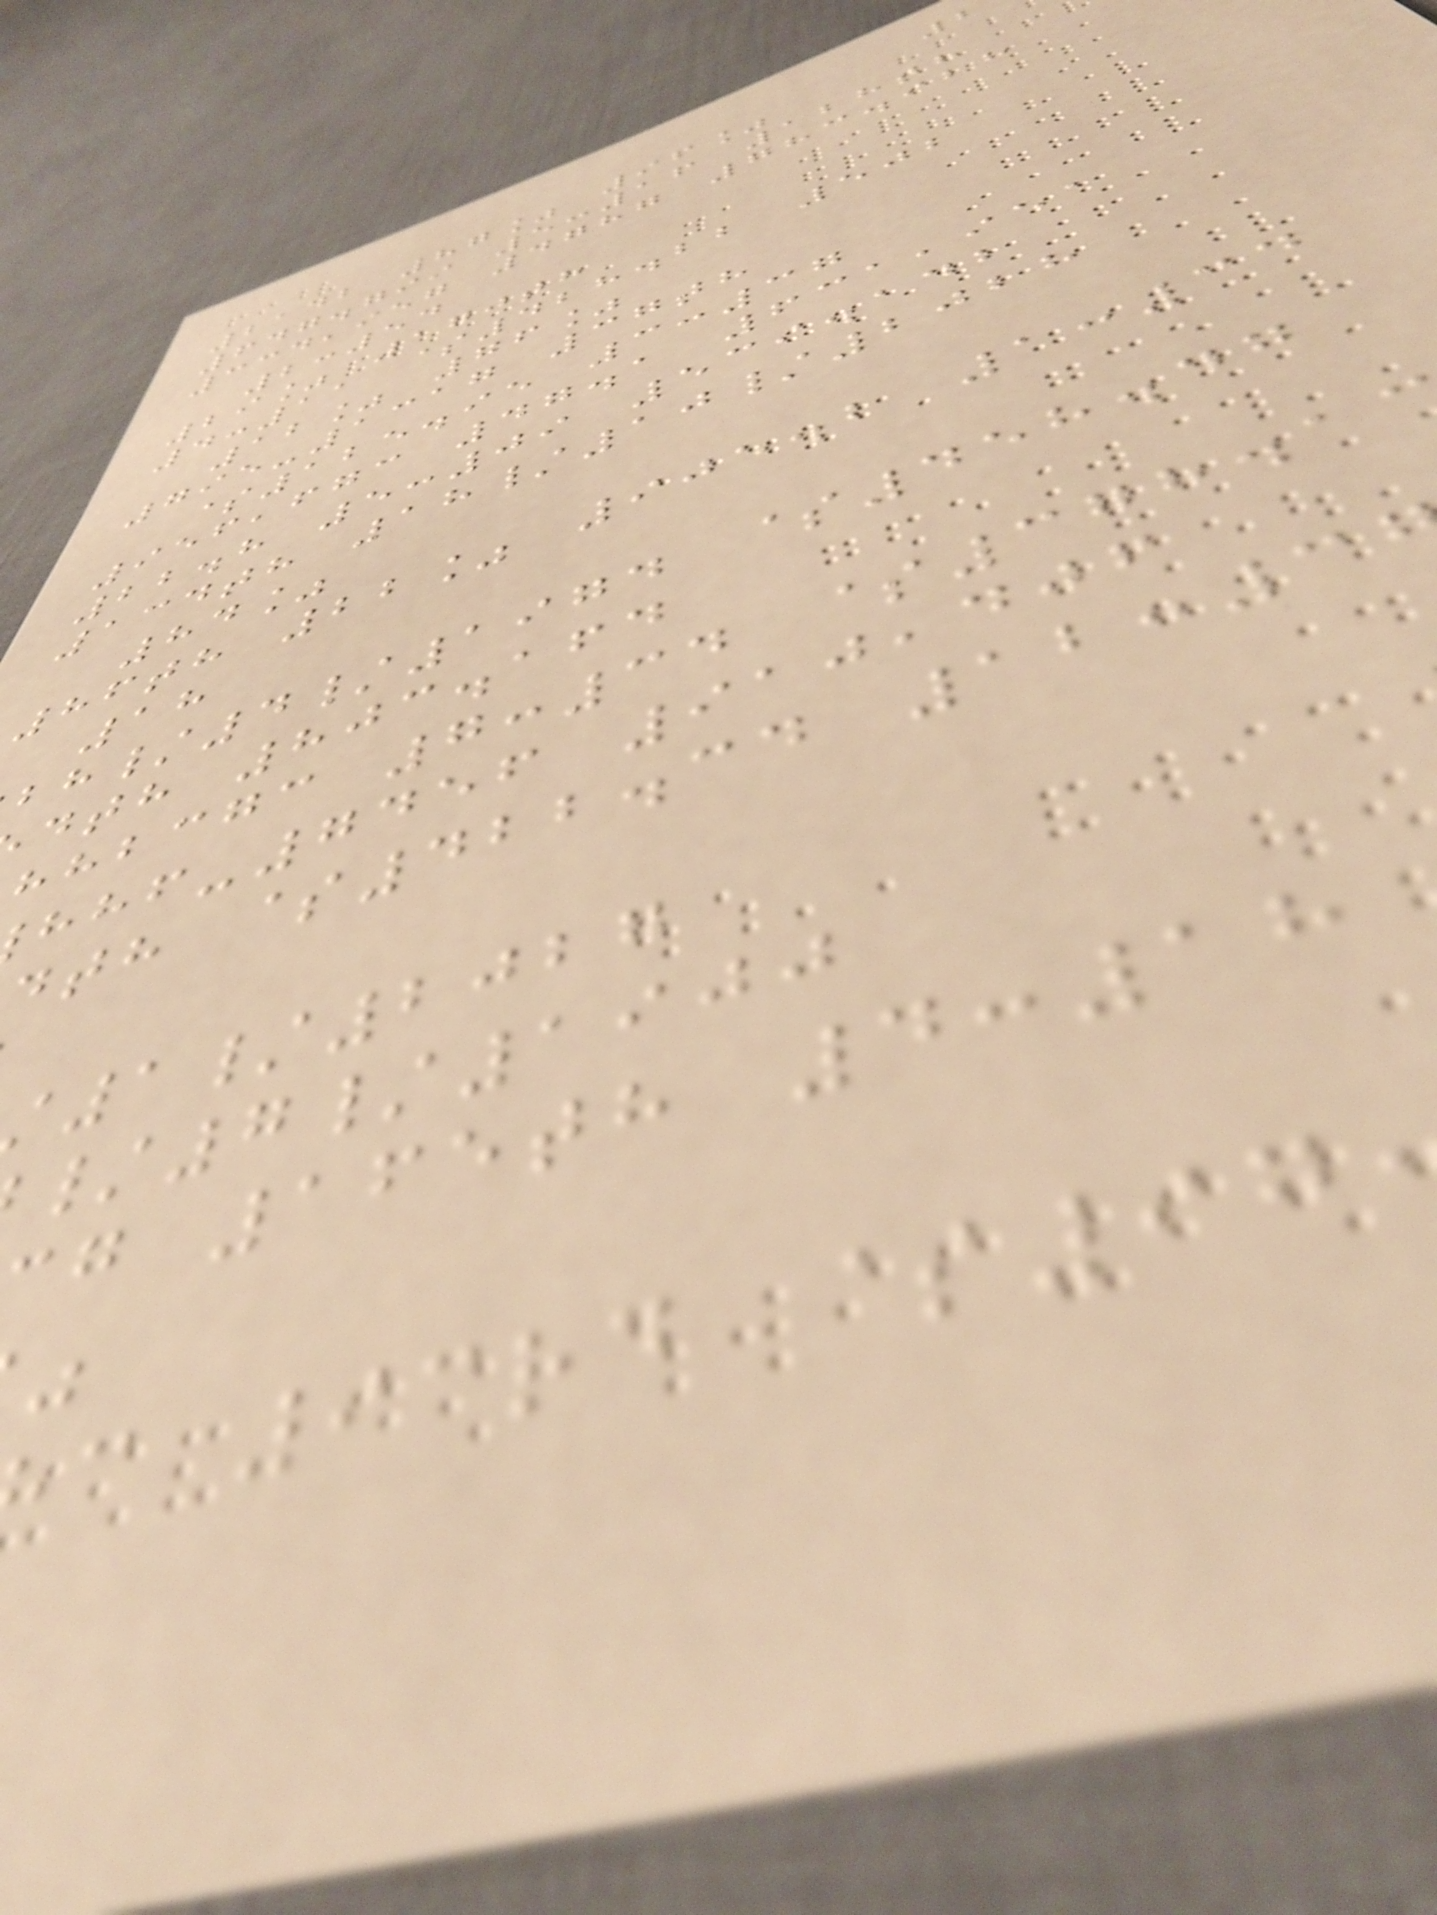2142 87% 96%
647.799 5:16 128th
334,957 4787 783.928
2:54
29% 170th
4:11 $428.22 502
12% 76%
795-1317 37th
$125.95 3:37
956,673 47.1 631,951
22.8 5:09 539.142
134th 18/10/2028
84%
86th 22% 905.2 1:34
18
/4/1974 $458.47
dth 803.164
hhbcgc 7:34 $378.1
-7456 910,406
dth $422.34 12:3
1/2027
/7/1900
g 165th 4:18
c 93rd $97
